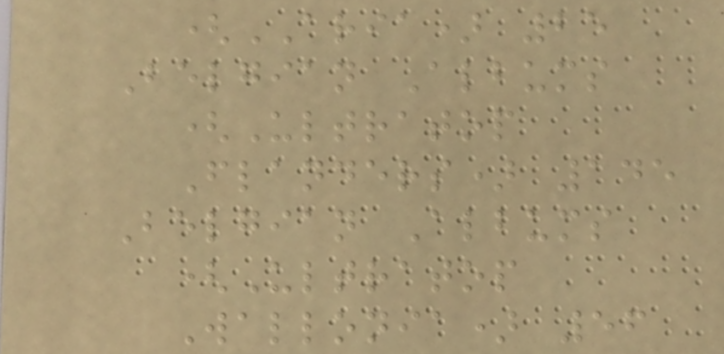(ARIA) 25
Belgian Albums
(Ultratop
Flanders) 145
Belgian Albums
(Ultratop
Wallonia) 56
